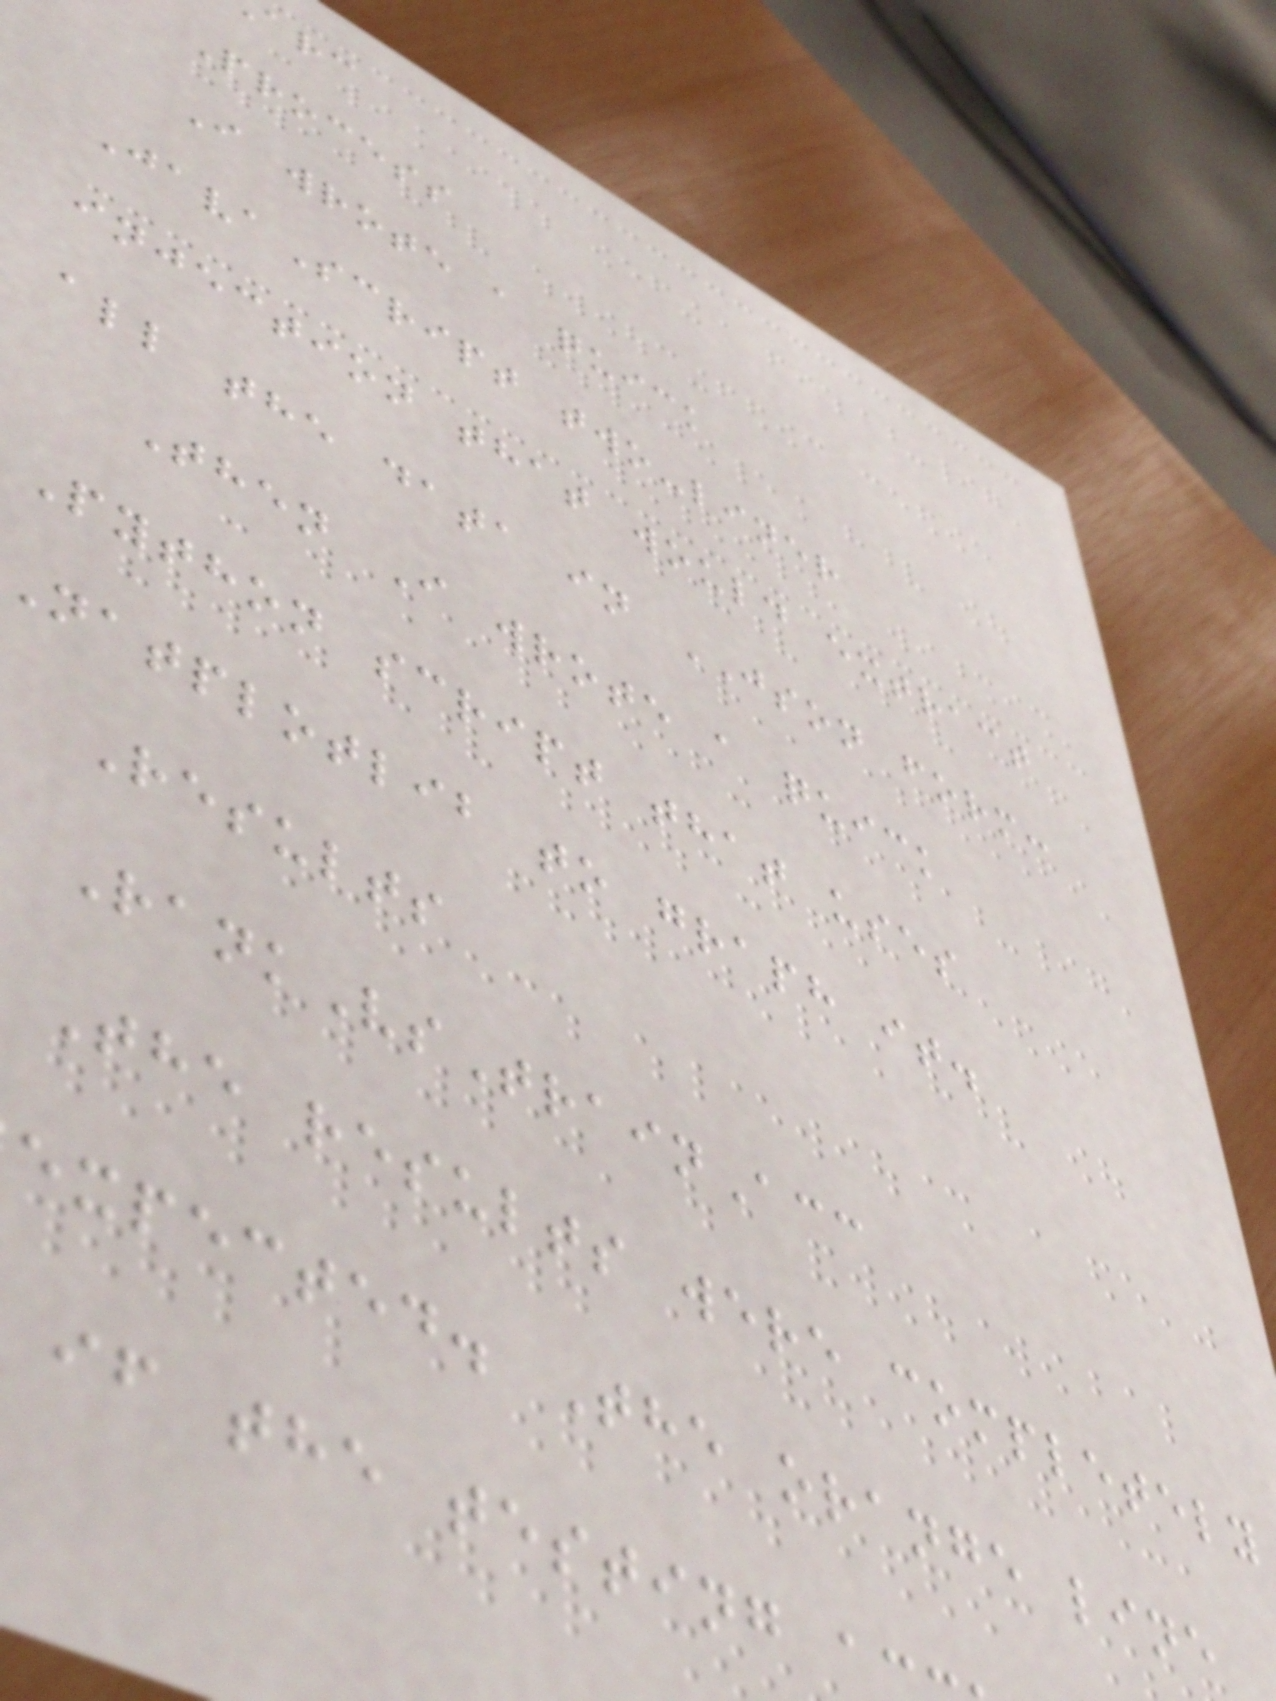Process
I wrote a quick
JavaScript two-liner
injection that would extract
all the data in JSON form:
Then I wrote a quick
Python script that uses
Natplotlib to graph it.
Results
RankVsTrainAcc
The results were completely
expected. The orange line
if the testing a
